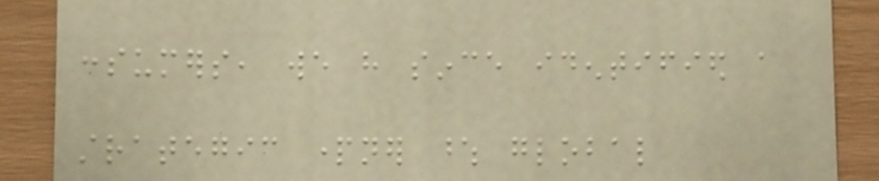consumers, we have since identified a
strategic partner whose global
